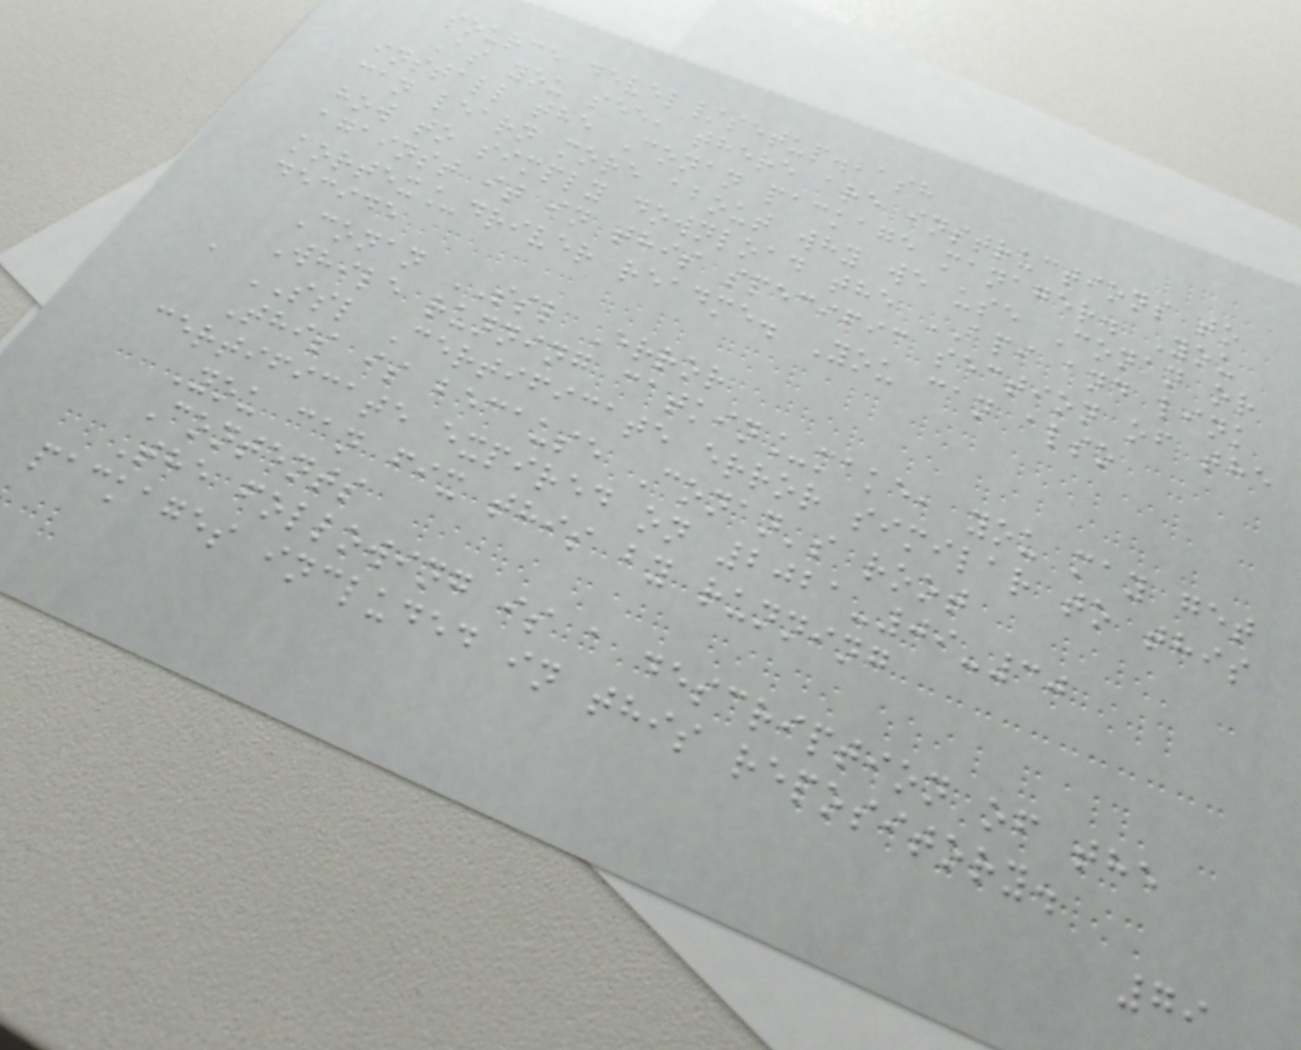source devel/setup.bash
As you see, there are instructions to
install the Conan package manager. You
can learn more about why we use Conan or
how to simply download the API and link
against it in this specific section of the
kortex_driver readme. You can also
decide
Conan SSL Error
While running catkin_make, you may get
a SSL Certificate error similar to this
This is because Conan's root
certificate expired on 2021-09-30
You can fix this by running
Contents
The following is a description of the
packages included in this repository.
79
